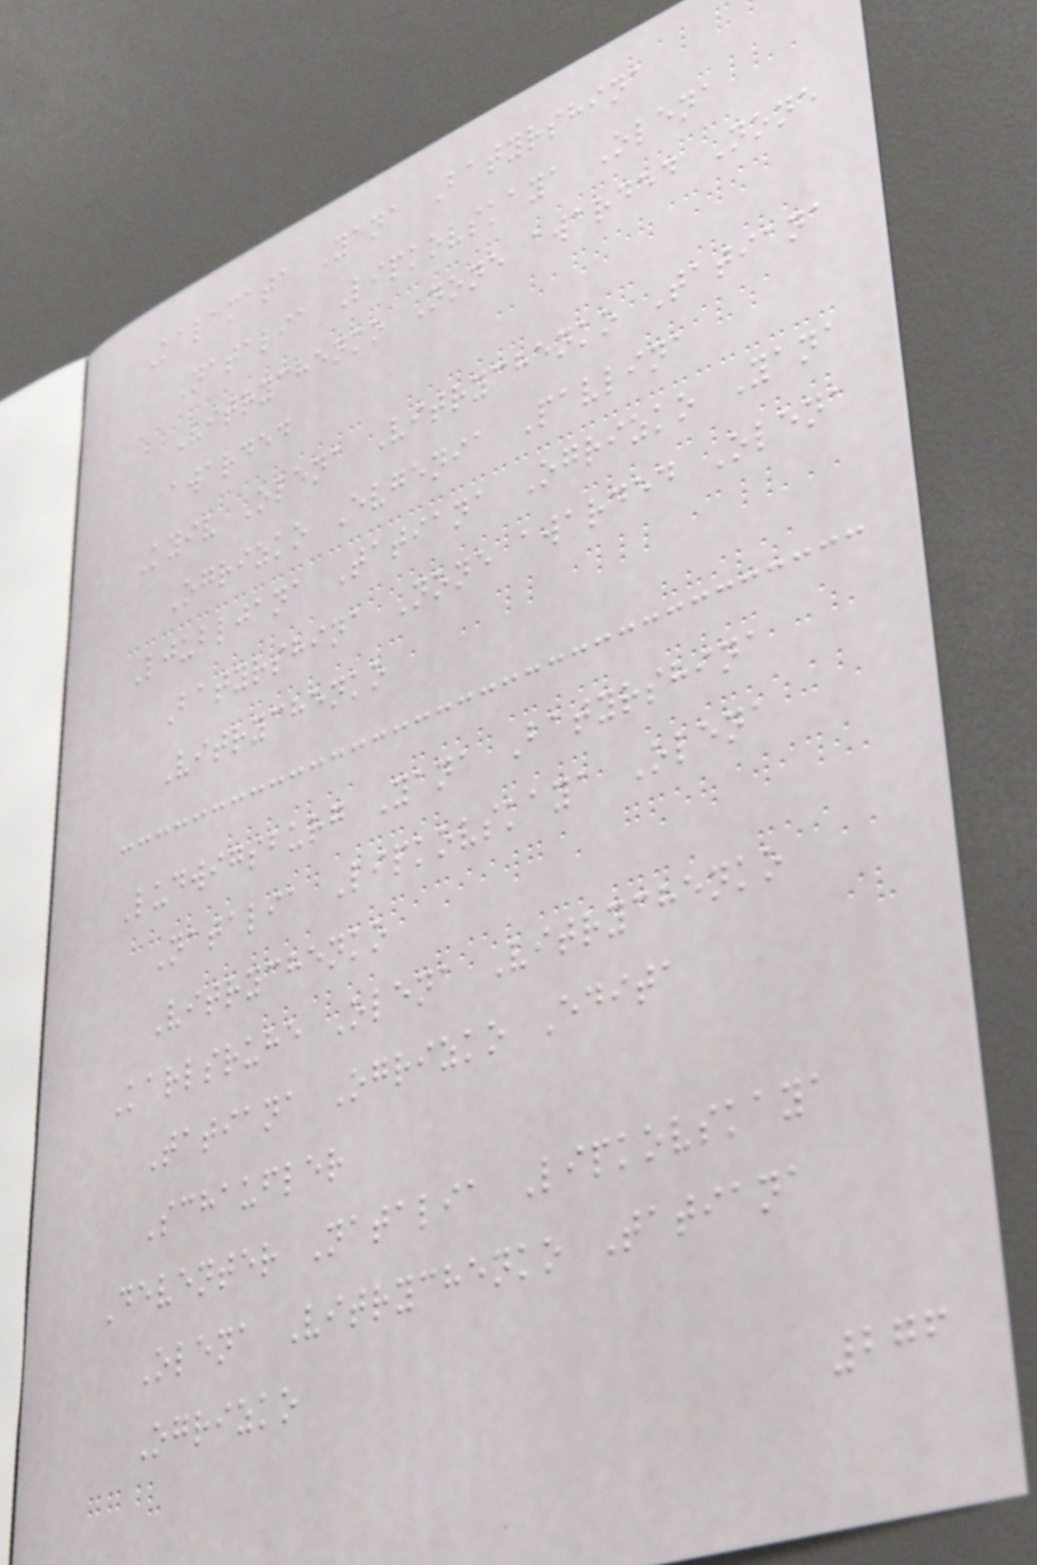Kalamata Yana Batyrshina
Natalia Lipkovskaya Olena
Vitrychenko None awarded None
awarded
Kyiv Olena Vitrychenko Tatiana
Ogrizko Evgenia Pavlina
Ljubljana Tatiana Ogrizko Yana
Batyrshina None awarded Olena
Vitrychenko
Ludwigsburg Yana Batyrshina
Natalia Lipkovskaya Olena
Vitrychenko
Karlsruhe Olena Vitrychenko
Tatiana Ogrizko Edita
Schaufler
Deventer Natalia Lipkovskaya
Olena Vitrychenko Tatiana
Ogrizko
276
